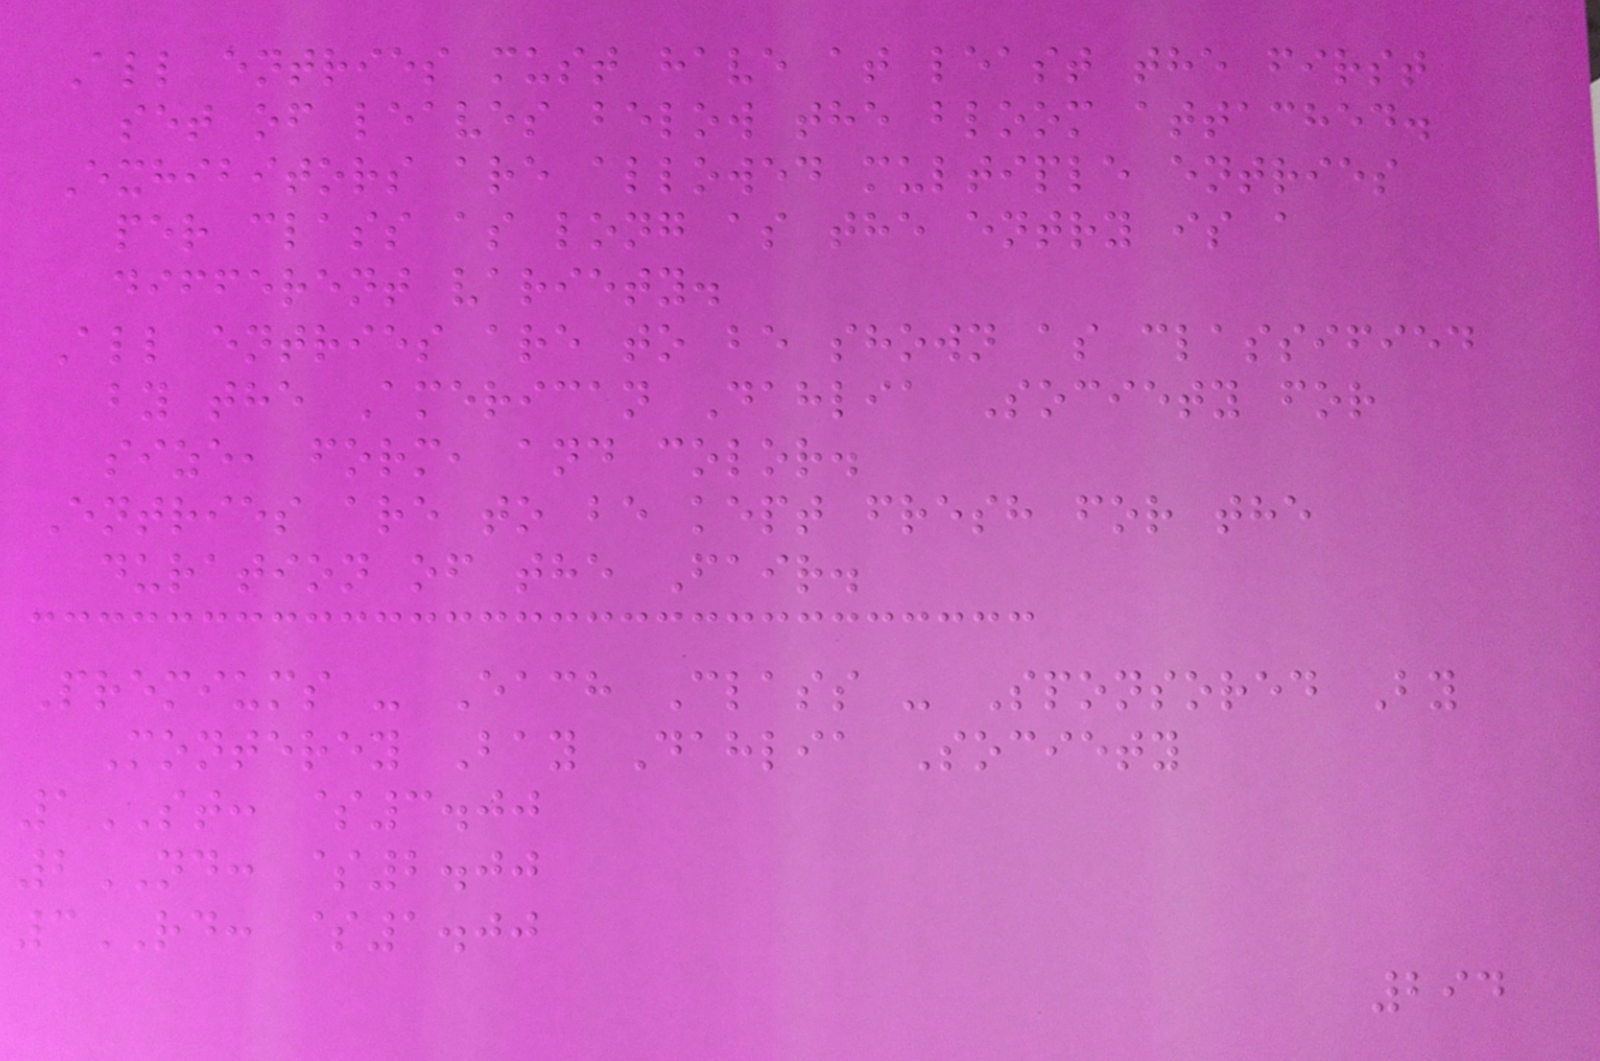All entries must have at least the first
set of leaves below the bloom attached.
Exhibitors are allowed multiple entries
per class as long as the entry is a
different variety.
All entries are to be shown as classified
by the American Dahlia Society for
size, form, and color.
Entries are to be kept fresh for the
duration of the Fair.
Premiums - Each Class - Sponsored By
Monterey Bay Dahlia Society
1ST: $3.00
2ND: $2.00
3RD: $1.00
294
